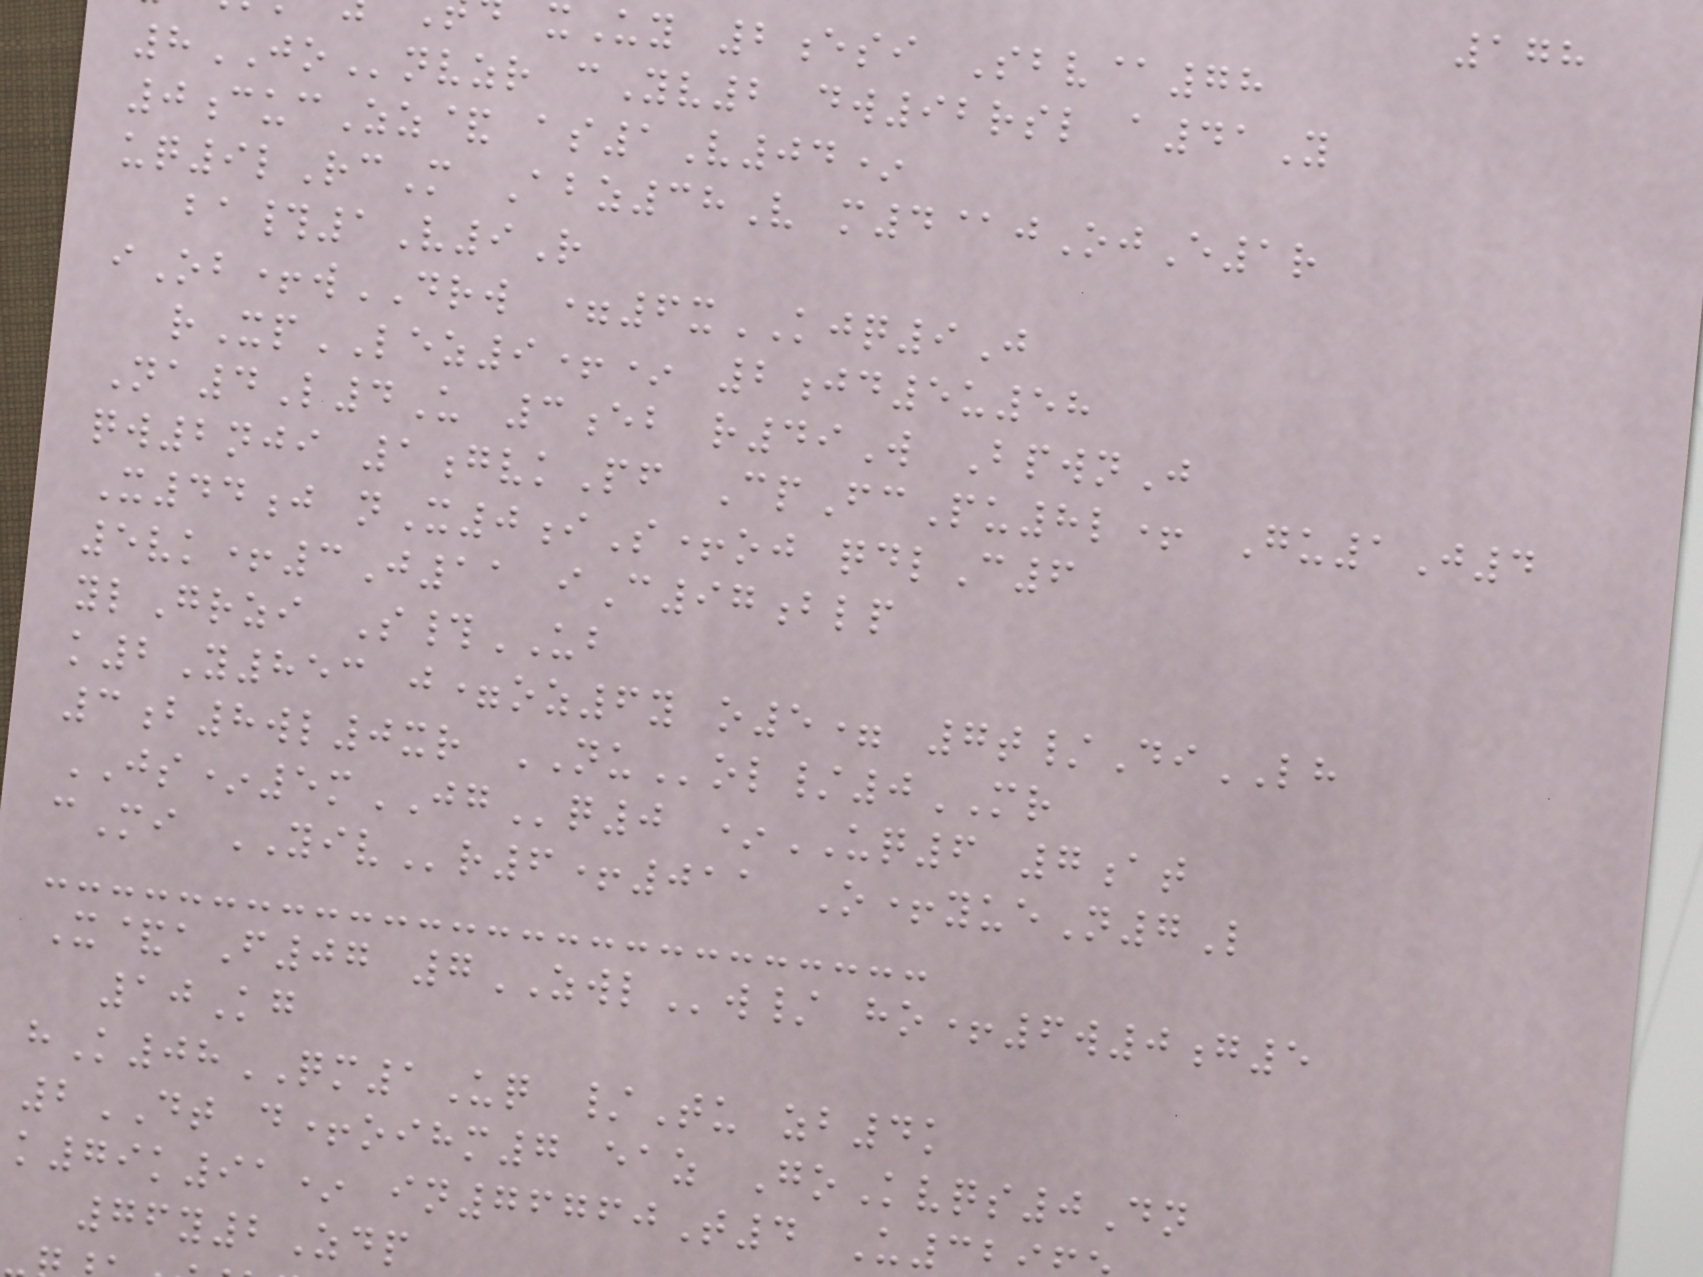178
xUy 2esi Sbv@78
8JOnvzr cYv2 dw92rsl a41Y
0cucZz& as1V04*
uq9lRcM Abz38V m4@jOjE1r
ba#1V9R
iOb+wDRW =6xKJQ9J
rXpLEZ9+* 2jd5u58
Na4L4U 3eb r49W BpwnJ
qw2nji 1gvkPf CpFcPu8l+ Gu1J4
X44j nX0iS+oj qdlC6
5vk+3J11 iC97blp
ylGrzi S#UB
k2Y853 j=oz6y o5= 7t/DiLH
3b8wl0xr NUol/0MR
JS*5mJGq0 *UQ6 7at
cMi YIVr6+011 O+yueN7L
X&aF07 7ZWLw/ ho+6w0g5
10Kg
hK08QM1Uq /Tu zb4k
2DT d+oihm7 eaz GoKvqs0Dn
k79k91* in76760T4 U3
76y2Zdp
